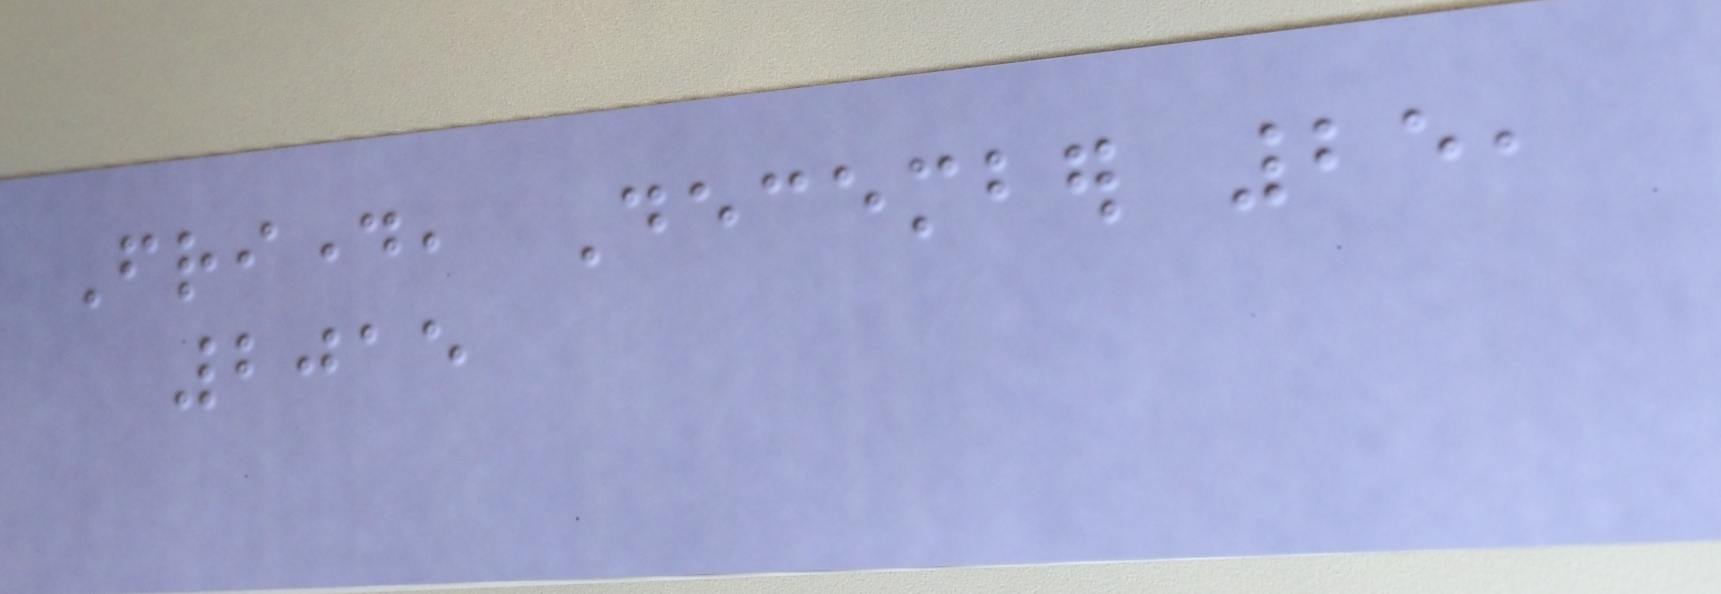Friday, December 25,
2015
